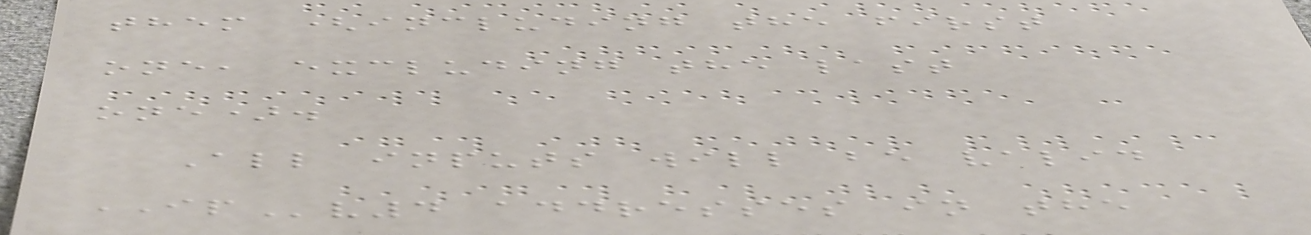them (including the first
one, excluding the last
one).
All inputs will be valid
IPv4 addresses in the
